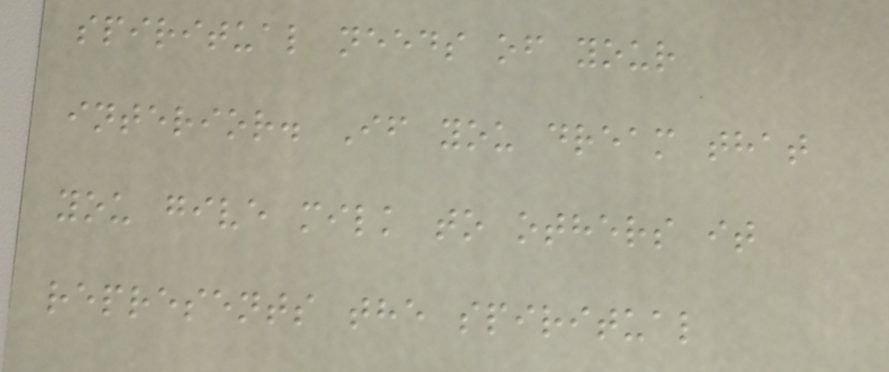spiritual needs of your
interior. If you dream that
you give milk to others it
represents the spiritual
